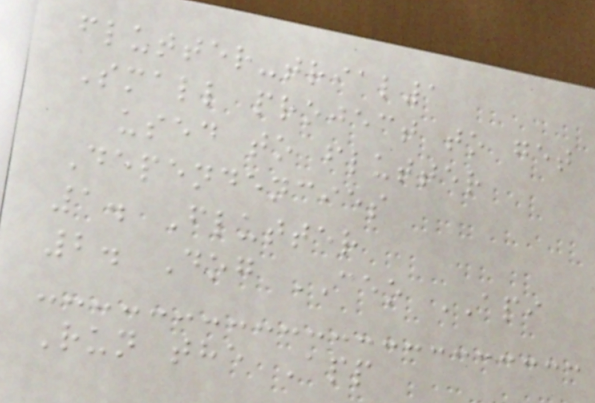flutter-trial1
Small project to get
used to flutter
Dependencies
1. Flutter
2. Dog CEO API
Run the App
